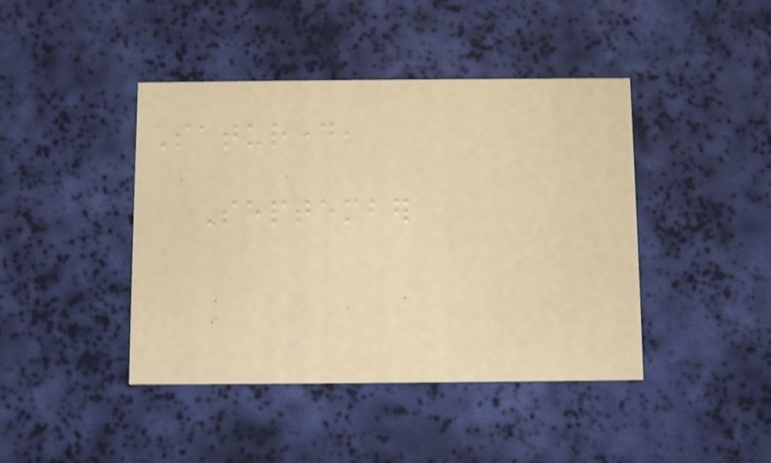Saturday,
September
